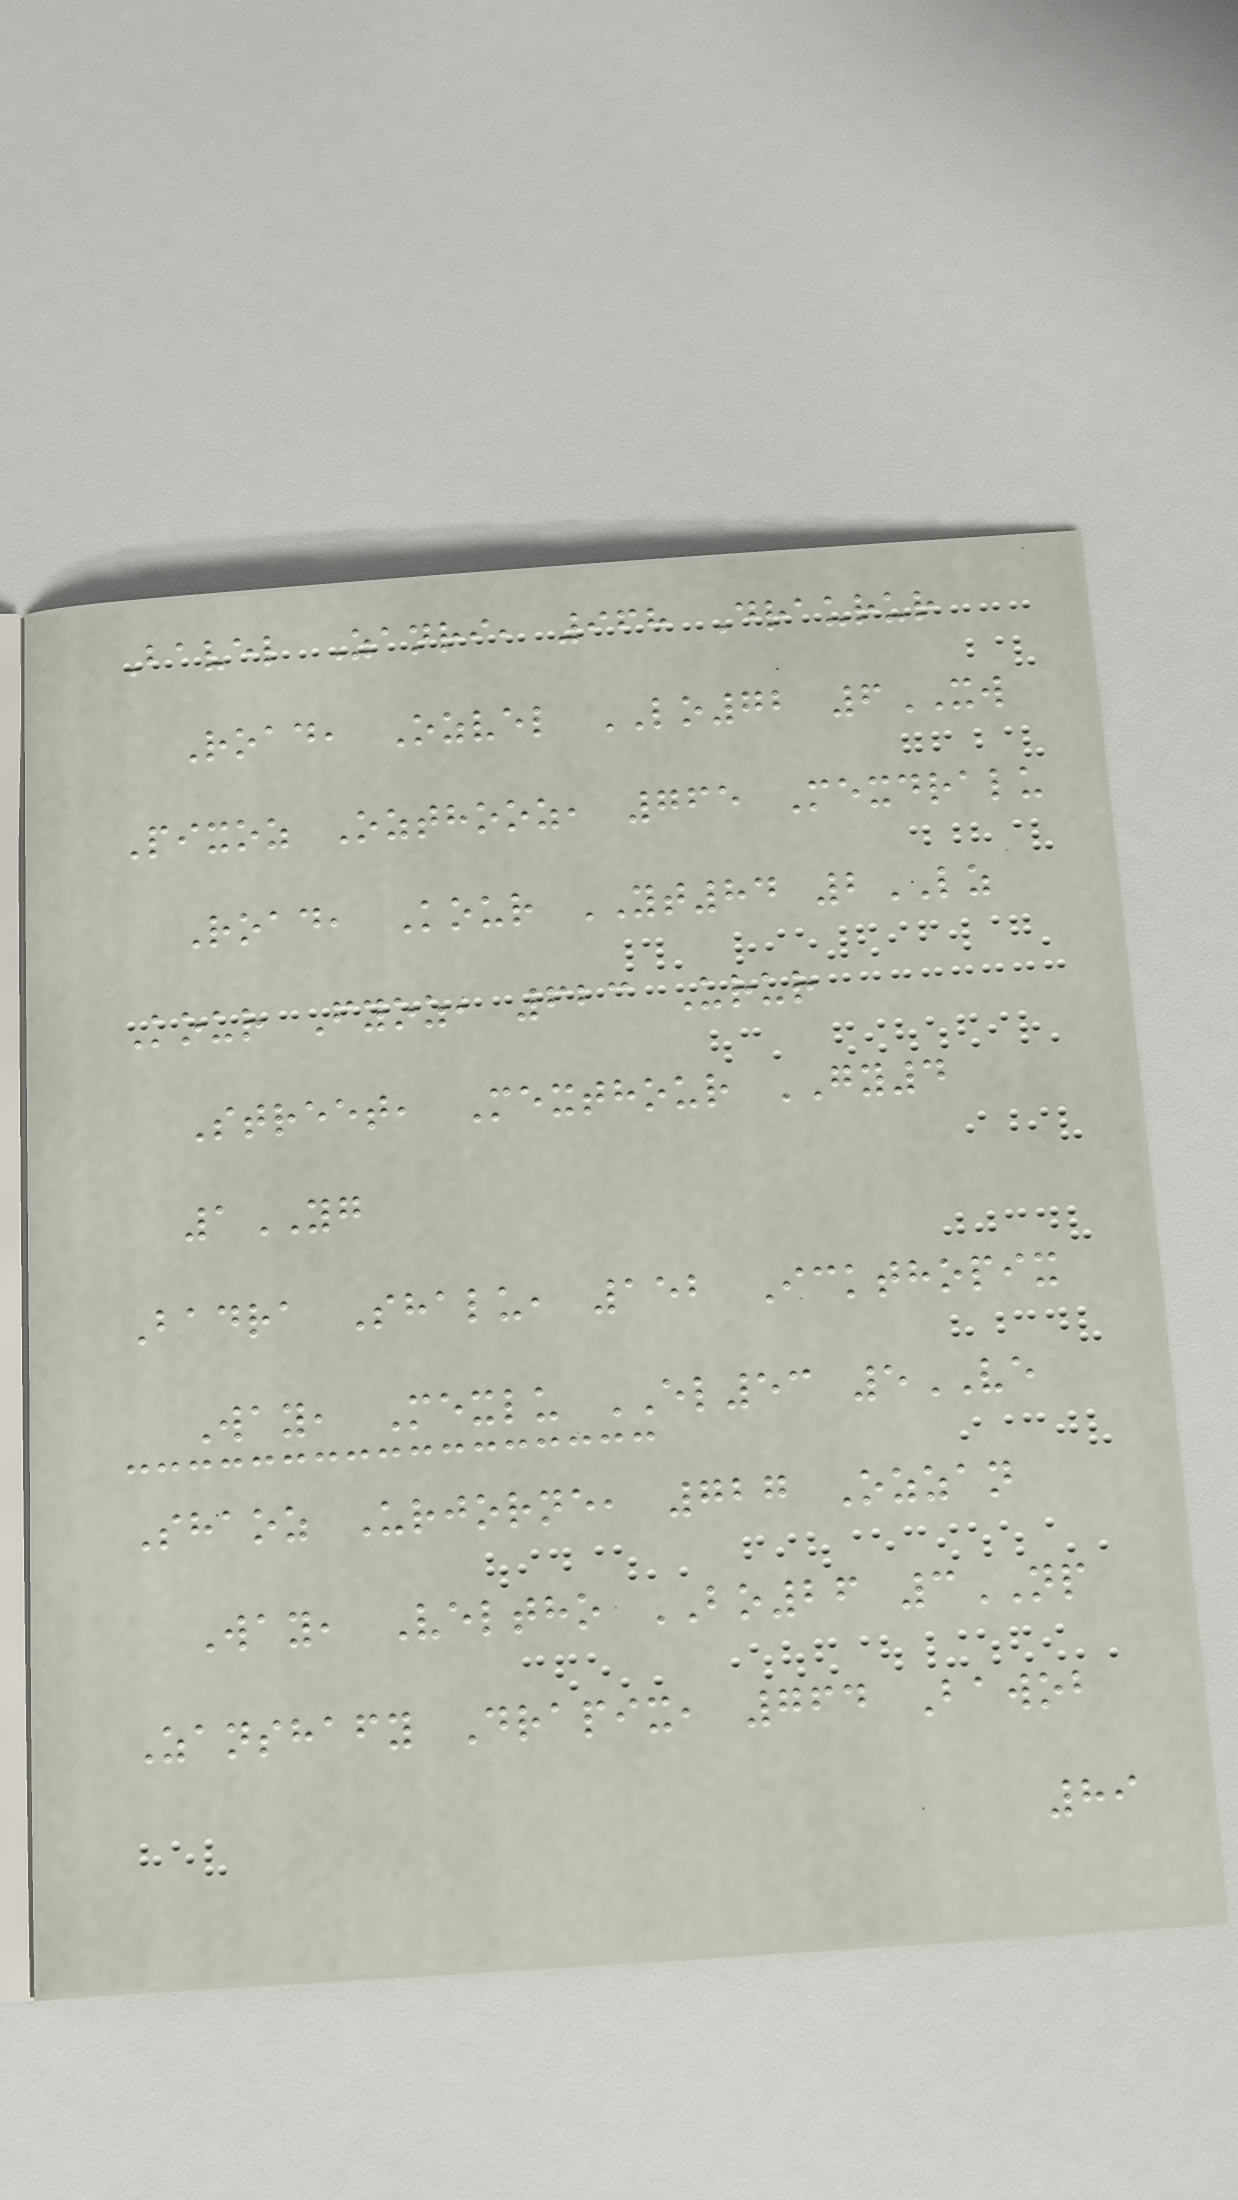Bavel Zanri, 968 Draurur
Road, Ozvel LO72 6XW
Pixoz Ozthooz, 765 Mexdralu
Road, Kour YT84 2LZ
Kour Fyoz, 623 Urur
Street, Mexthour GY4
1YG
Badra Shalu, 152 Ickthopix
Way, Mexlu EL53 5VE
Shaoz Urjorne, 727 Ozzan
Way, Veltho BO26 3NP
Zanshafy Drapix, 764 Bawob
89
